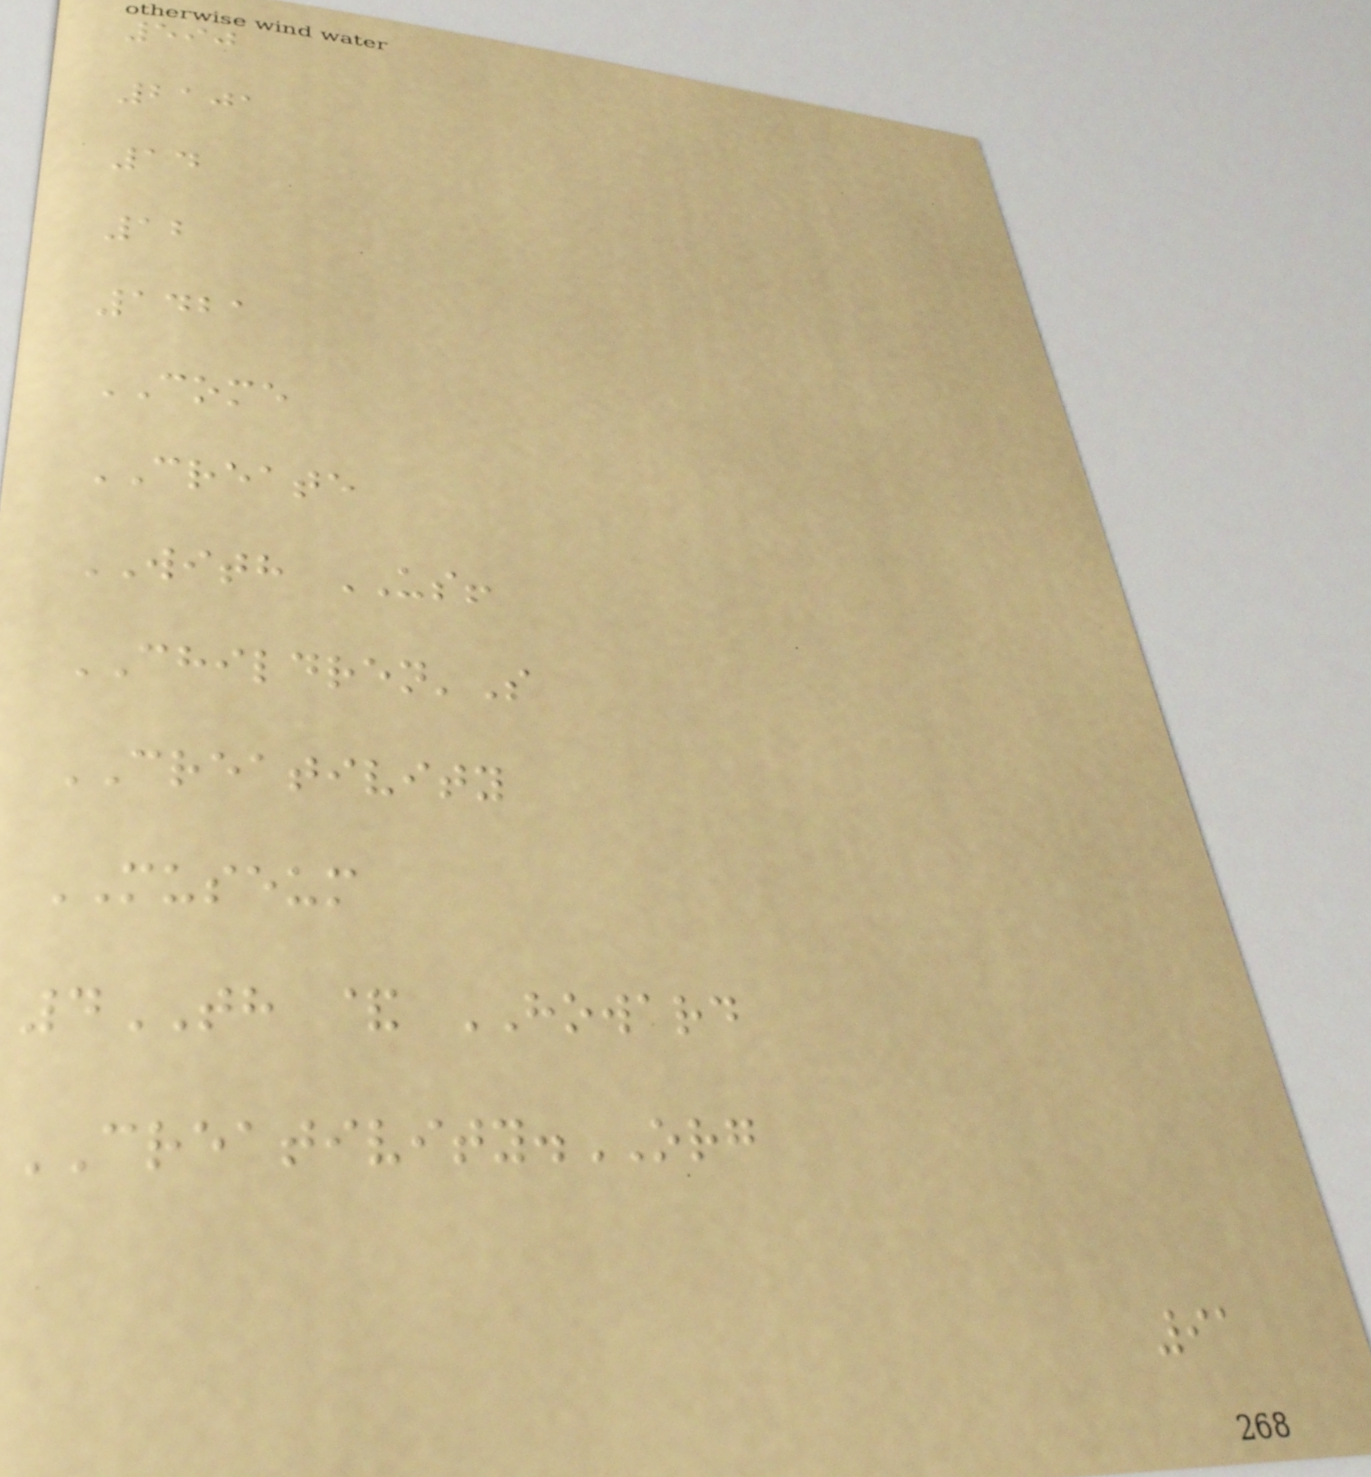590
2101
14
12
1421
COME
CREATE
WITH US!
CHILDREN'S
CREATIVITY
MUSEUM
4TH & HOWARD
CREATIVITY.ORG
91
